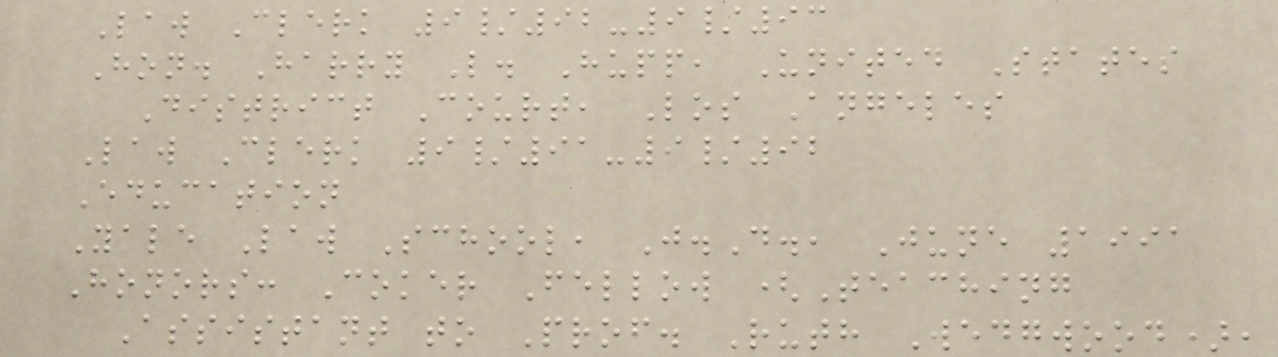Law Clerk 9/92-9/93
Hon. Harry L. Hupp, United States
District Court, Los Angeles
Law Clerk 9/91-9/92
Education
Yale Law School, J.D., June 1991
Honors: Coker Fellow (Teaching
Assistant to Prof. Ruth Wedgwood),
